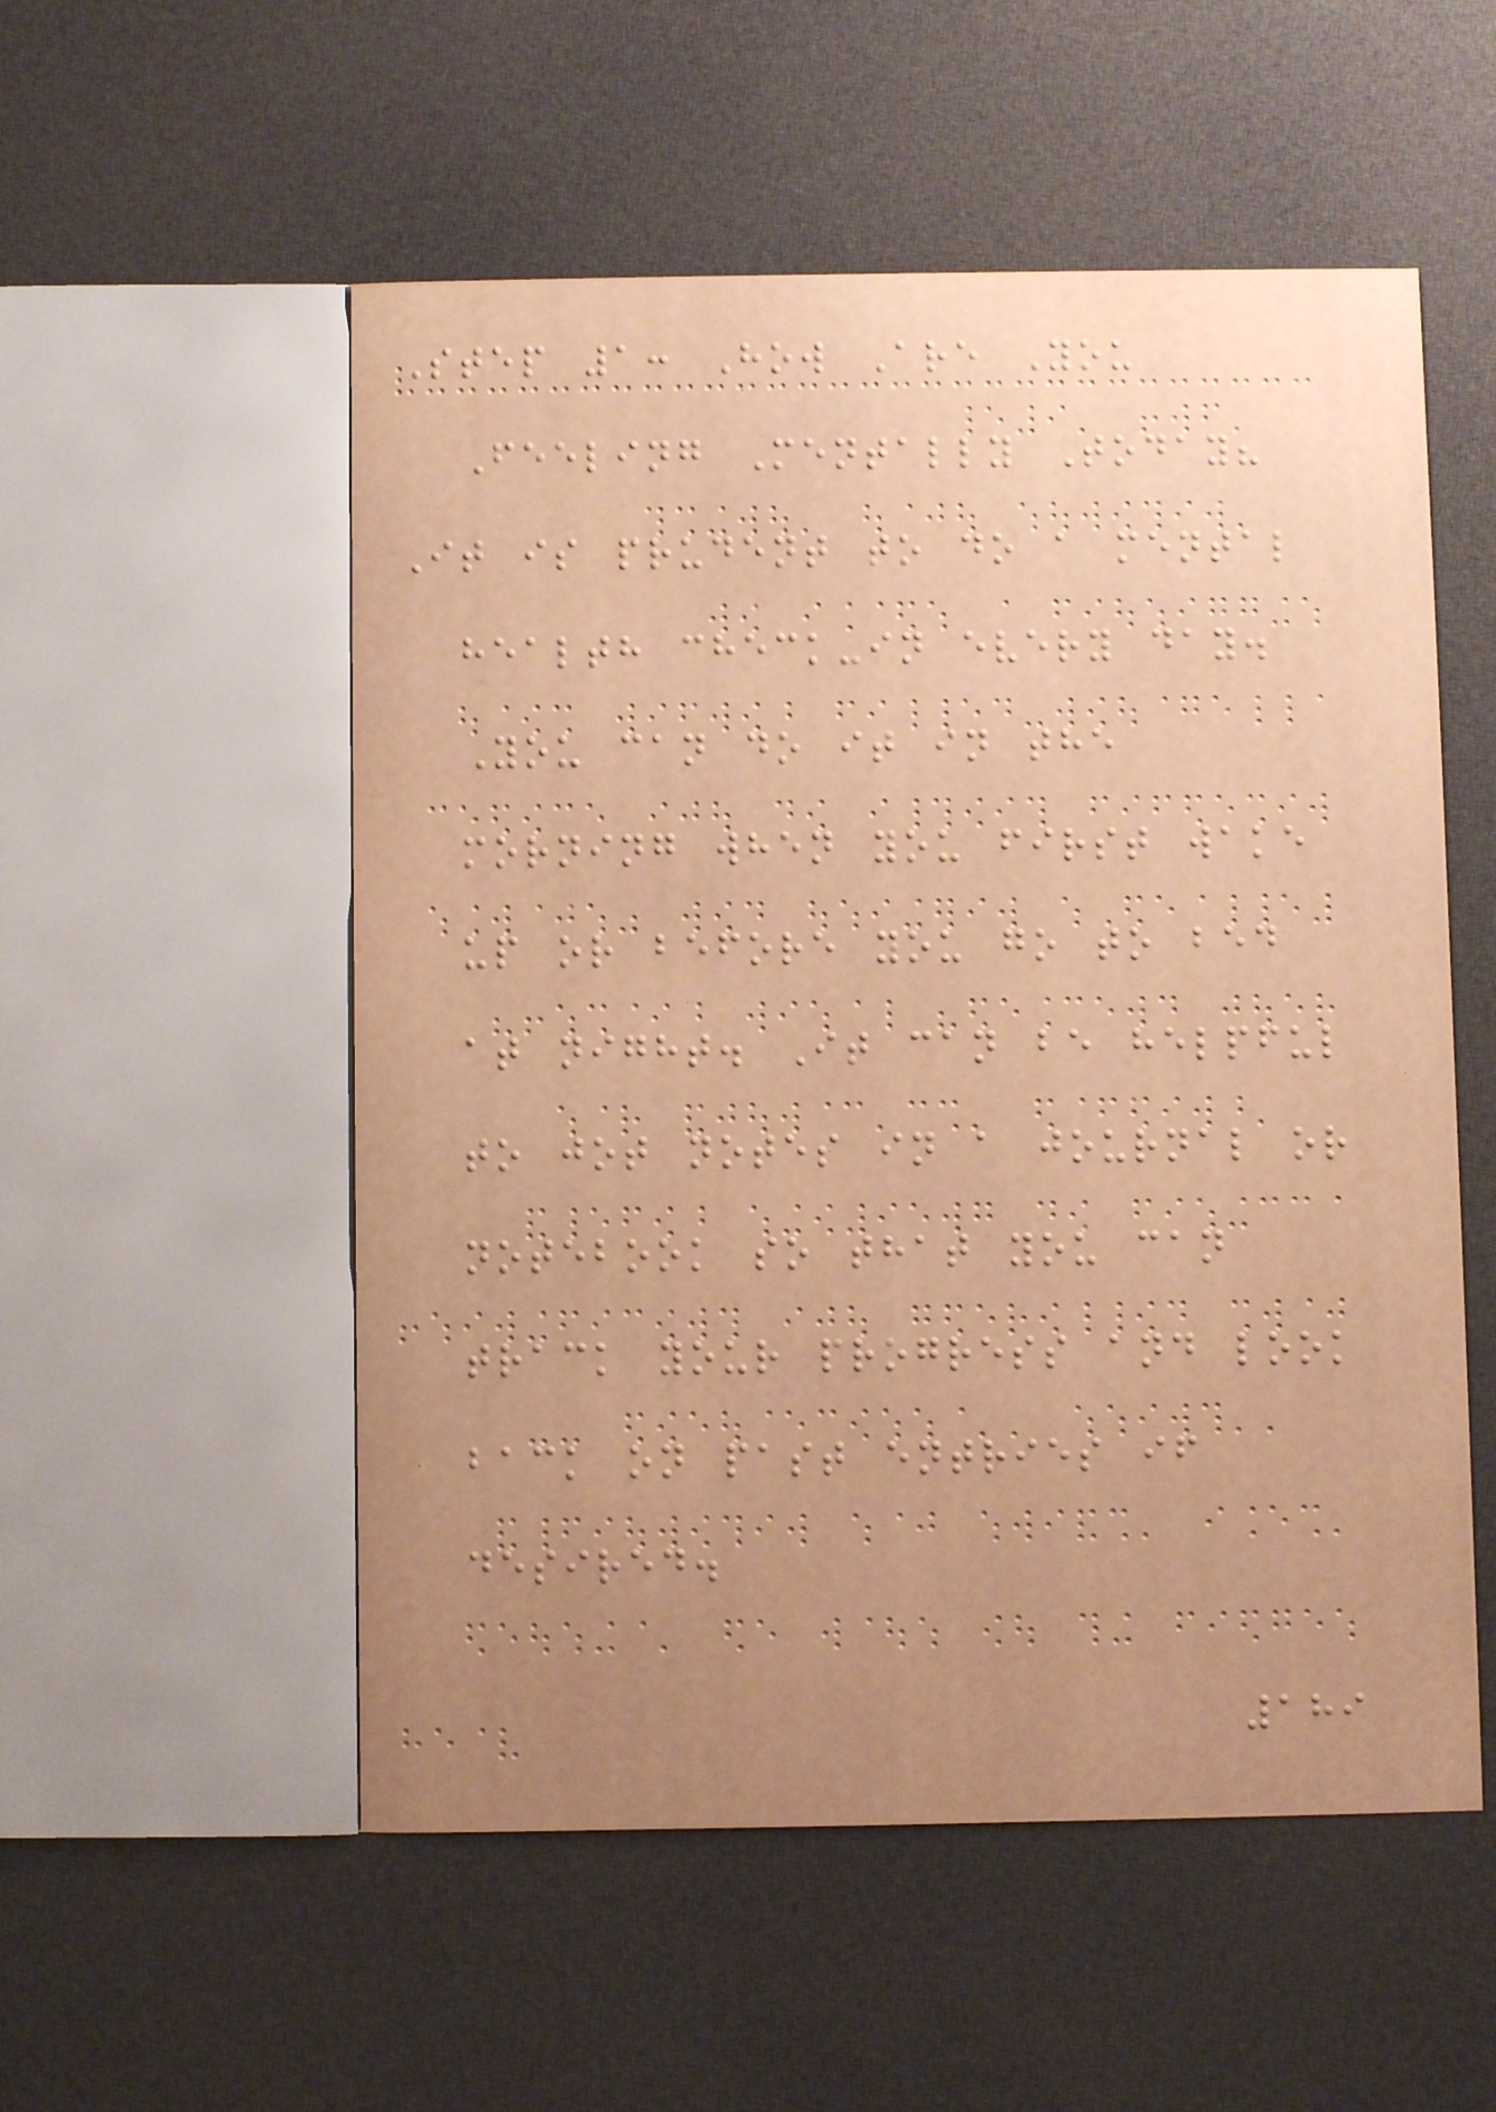Step 1: How Are You
Feeling Mentally Today?
It is prudent to do a mental
health check-in every day.
You can do it in the
morning when you first wake
up or before you go to bed
at night. It can be helpful
to jot notes in a journal or
notebook so that you can
track your progress and look
back on past entries if
desired.
189
